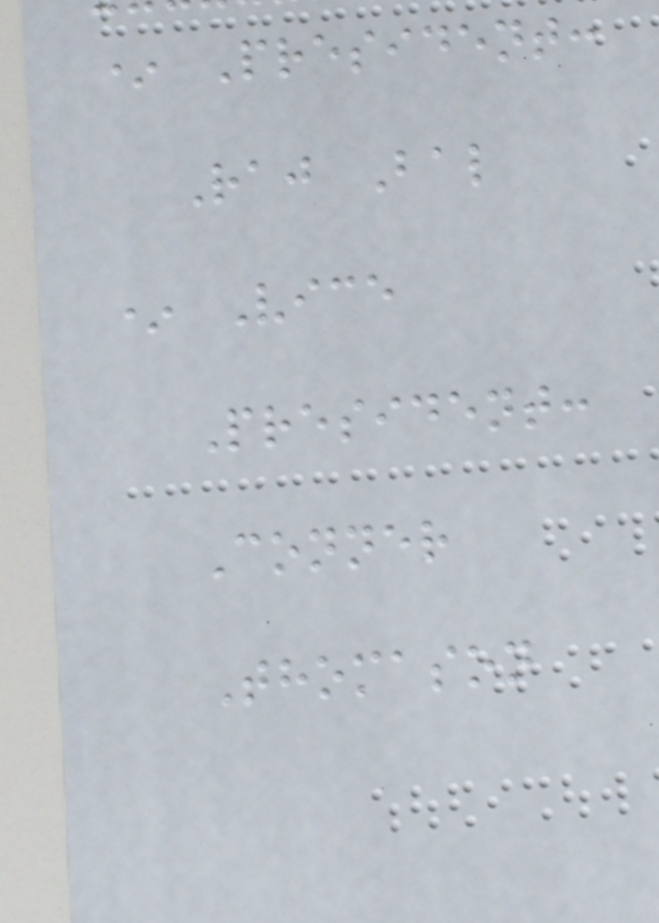* President:
Raj Bal
* Vice
President:
Conner
Thomason
